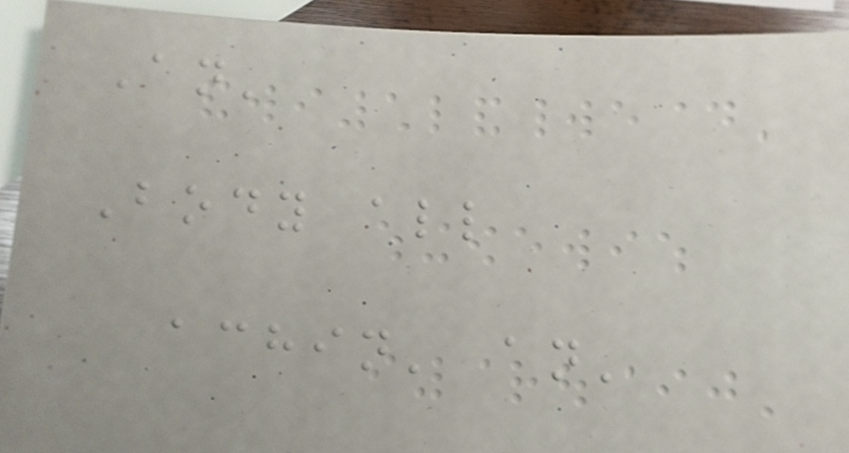An'
Body all
achin' an'
